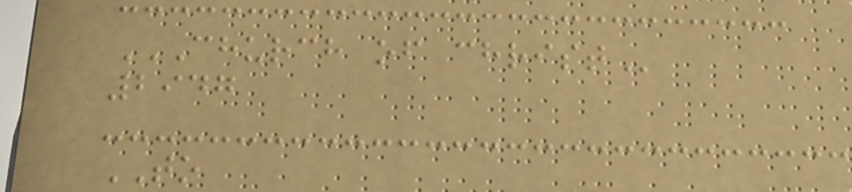CHURCH OF CHRIST
2947
TO
